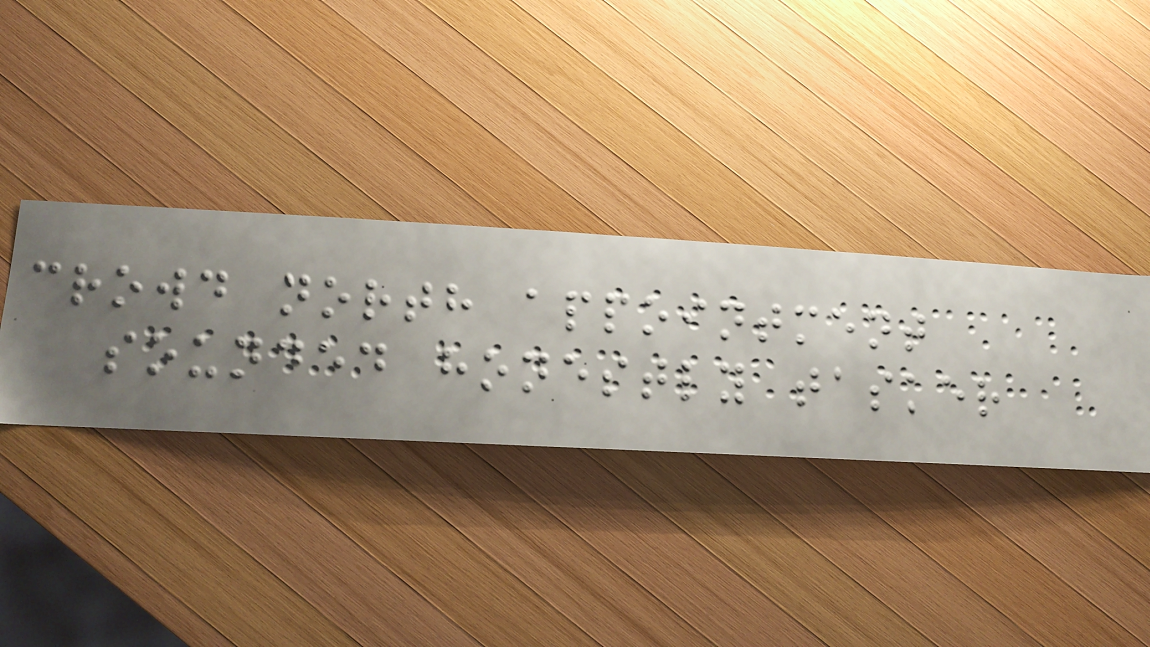crowd north appointment
sounded honestly tasker
